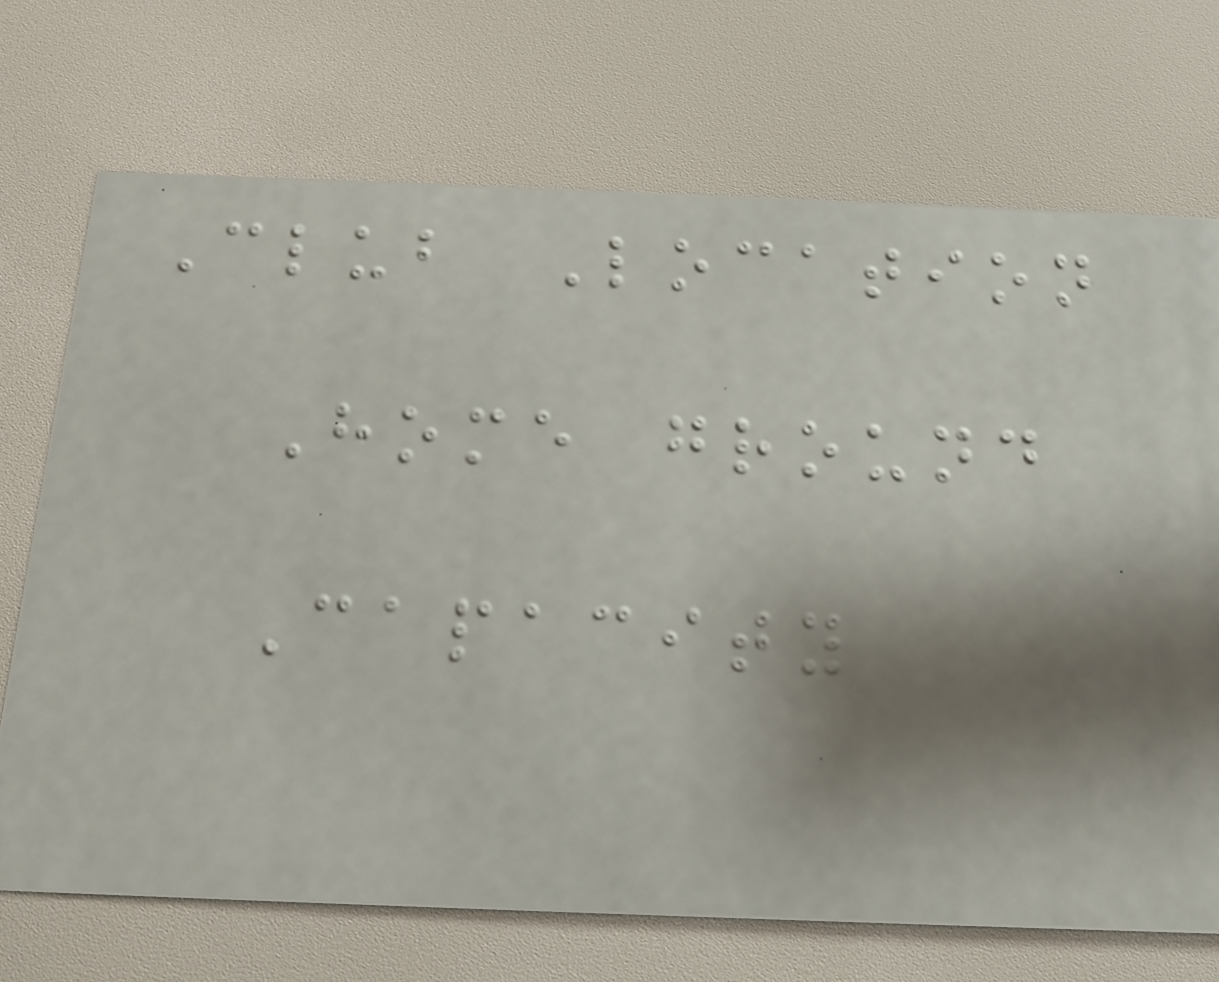Club Location
Home ground
Capacity
